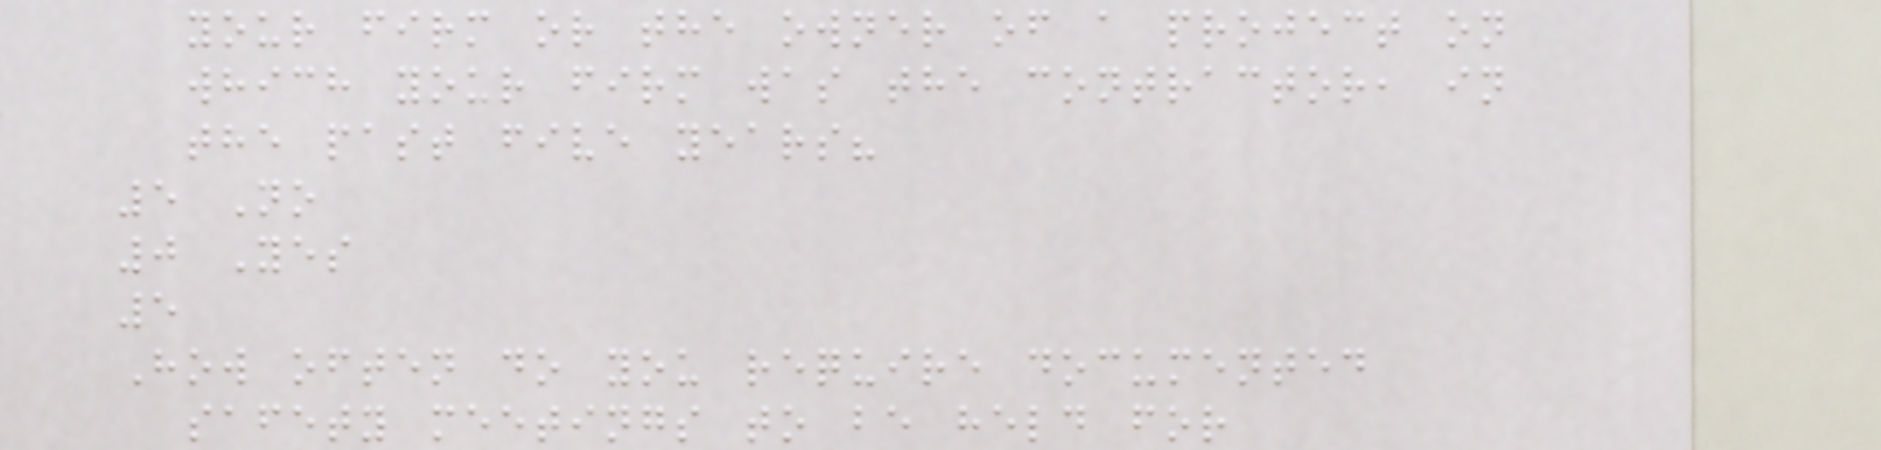your firm or the owner of a project on
which your firm was the contractor, in
the past five years?
5 No
0 Yes
5
How often do you require documented
safety meetings to be held for
